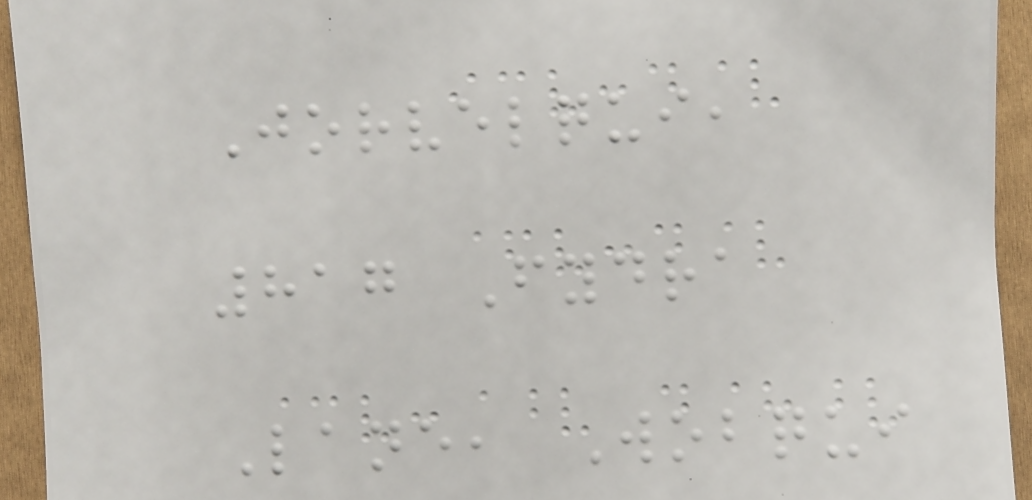Jorvelqui,
817 Fydra
Lane, Wobqui
